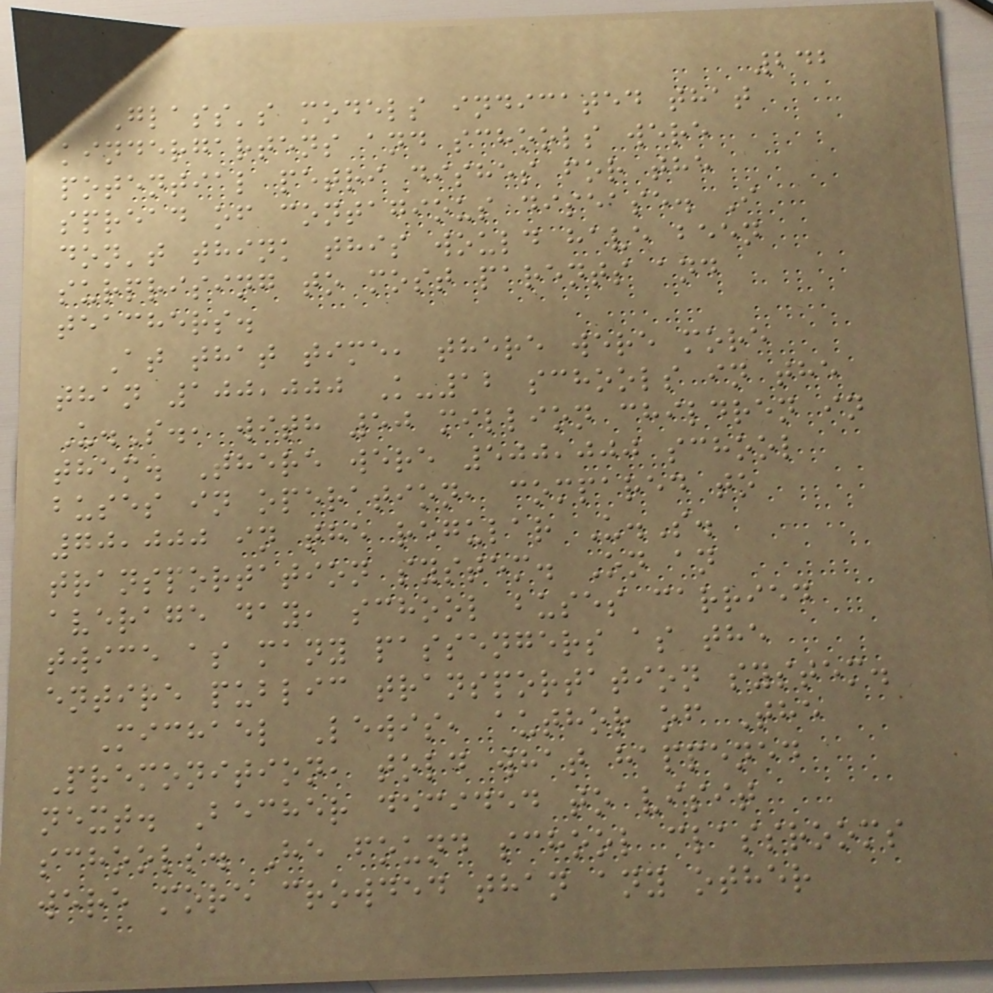242
Glass's models indicated that
kindergartens and schools were
potential petri dishes for the
spread of contagious disease. I
don't think this would have been
surprising to most parents and
teachers.
At that time, there were more
than 100,000 K-12 schools in the
U.S., with 50 million children in
them. There were 500,000 school
buses in operation, compared to
70,000 in the regular U.S.
transportation system. On an
average day, school buses carried
twice as many passengers as the
entire public transportation system.
Michael Lewis, author of The
Premonition, told what happened
next. Becher decided to visit
schools. He found school classrooms
were more crowded than any other
